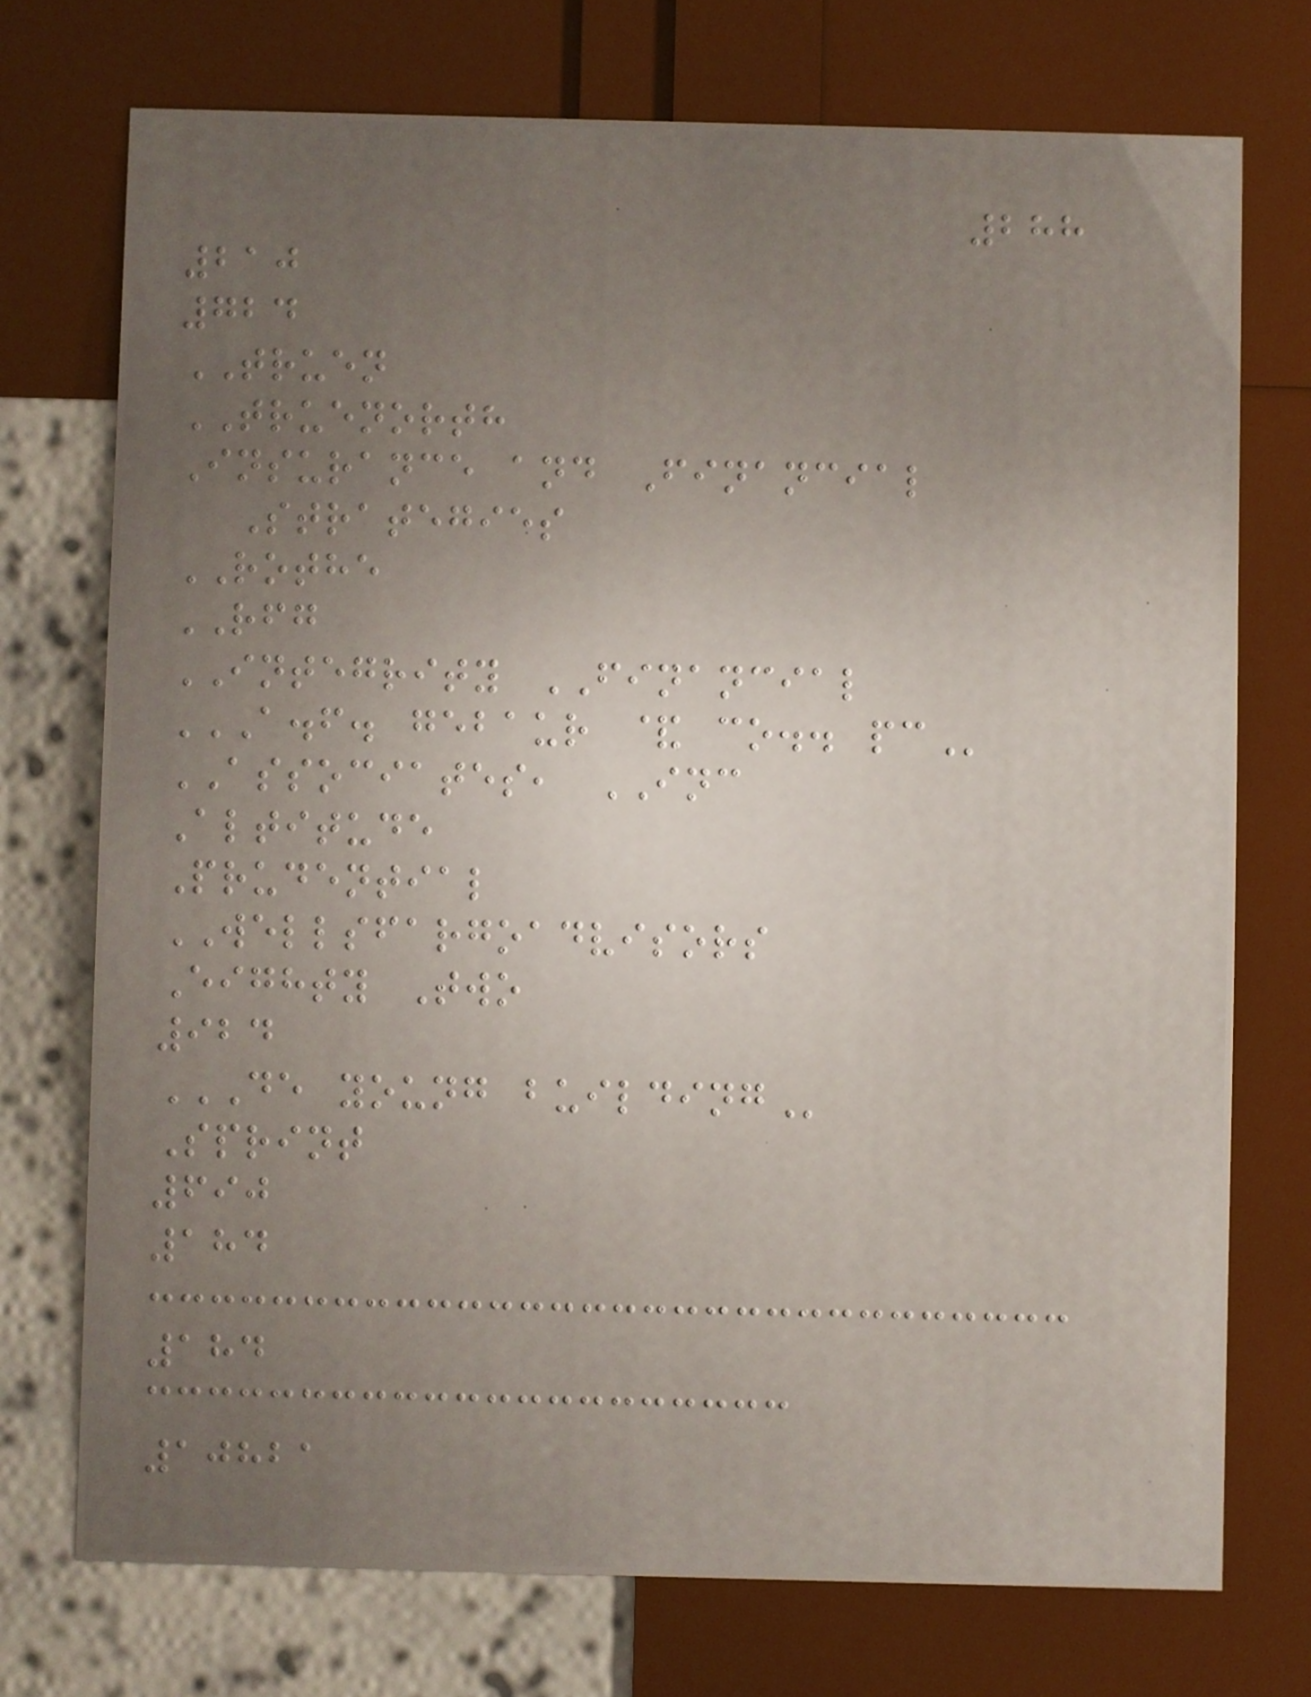288
210
724
TRUEN
TRUENORTH
Insurance and Financial
Strategies
ROTHE
RFG
INTEGRITY FINANCIAL
A.F. GEBAUR & CO.. PC
ASSOCIATES, INC
Altitude
Prudential
WELLSFARGOADVISORS
Eighty Two
924
DE YOUNG BUILDING
Sprint
690
184
184
10821
